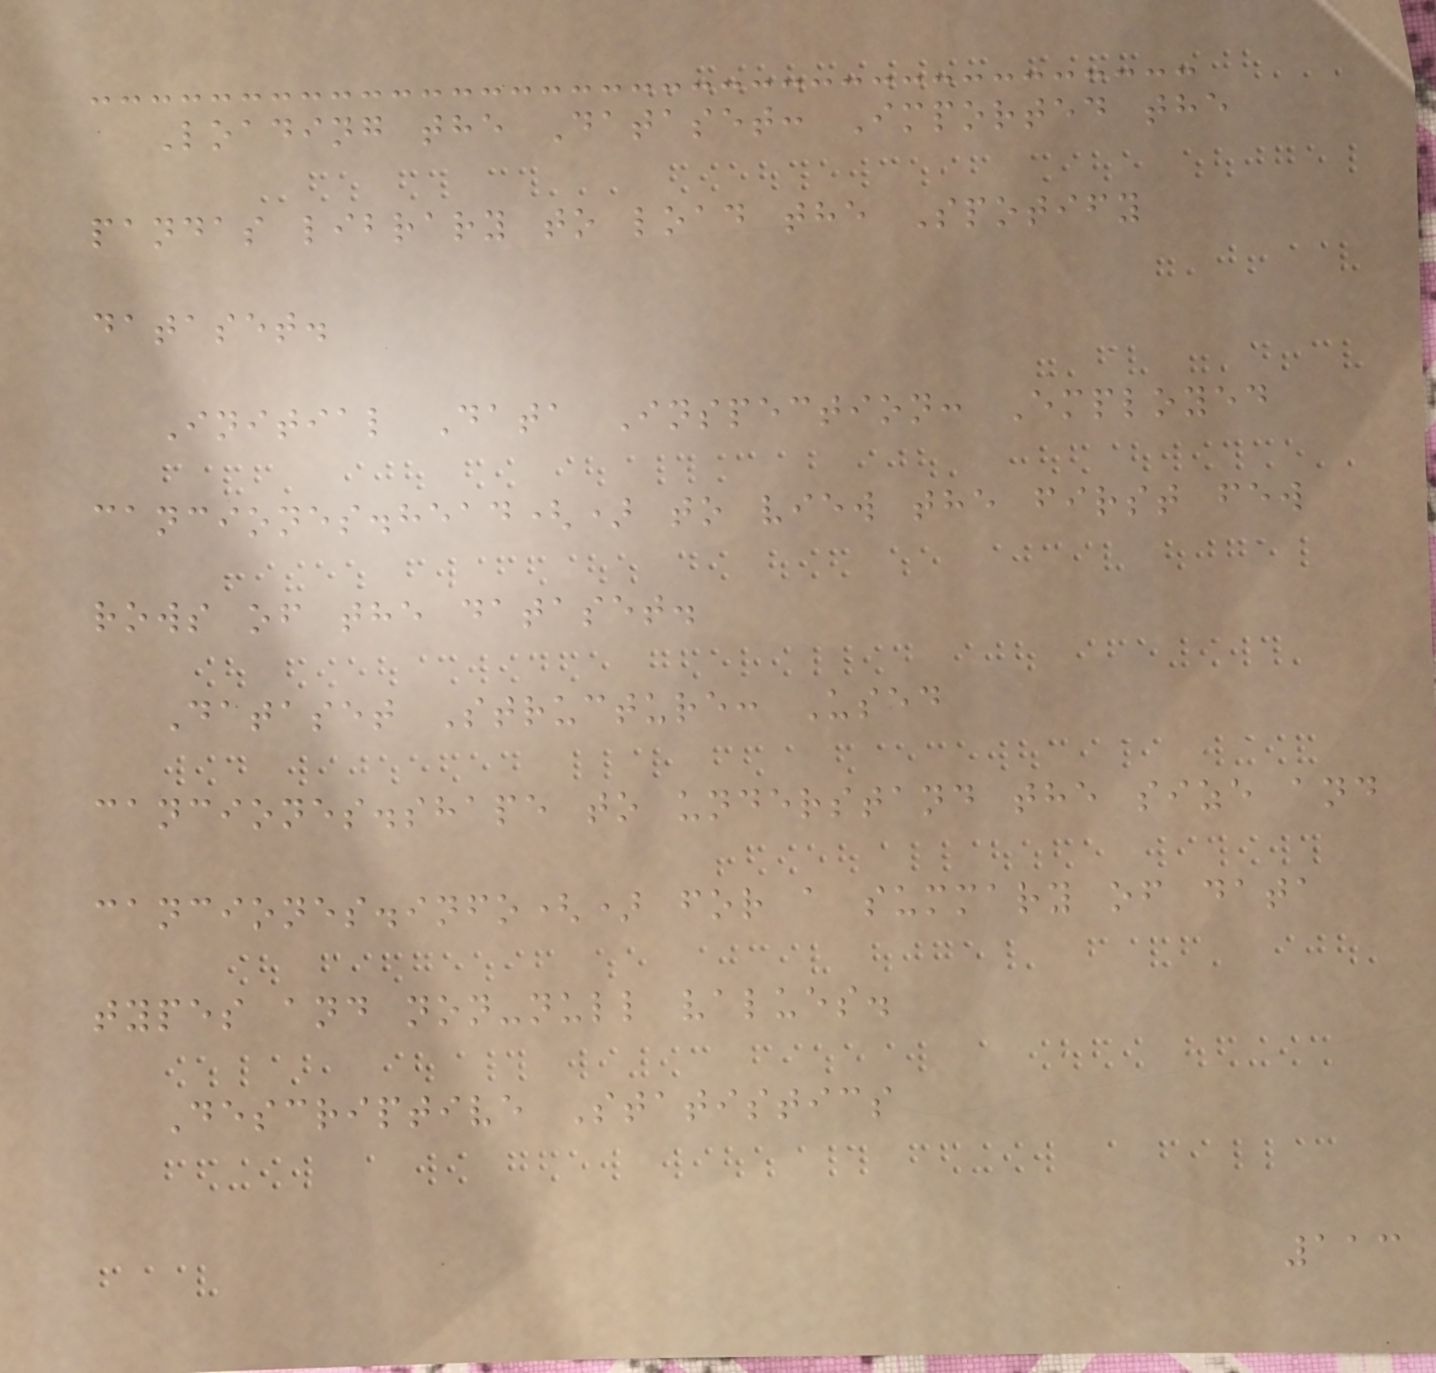Loading the Dataset: Imported the
pandas library to load the Spotify
dataset.
Initial Data Inspection: Employed
canciones.head() to view the first few
rows of the dataset.
Dataset Structure: Used
canciones.shape to understand the size and
canciones.info() for a summary of data
types and non-null values.
Descriptive Statistics
113
